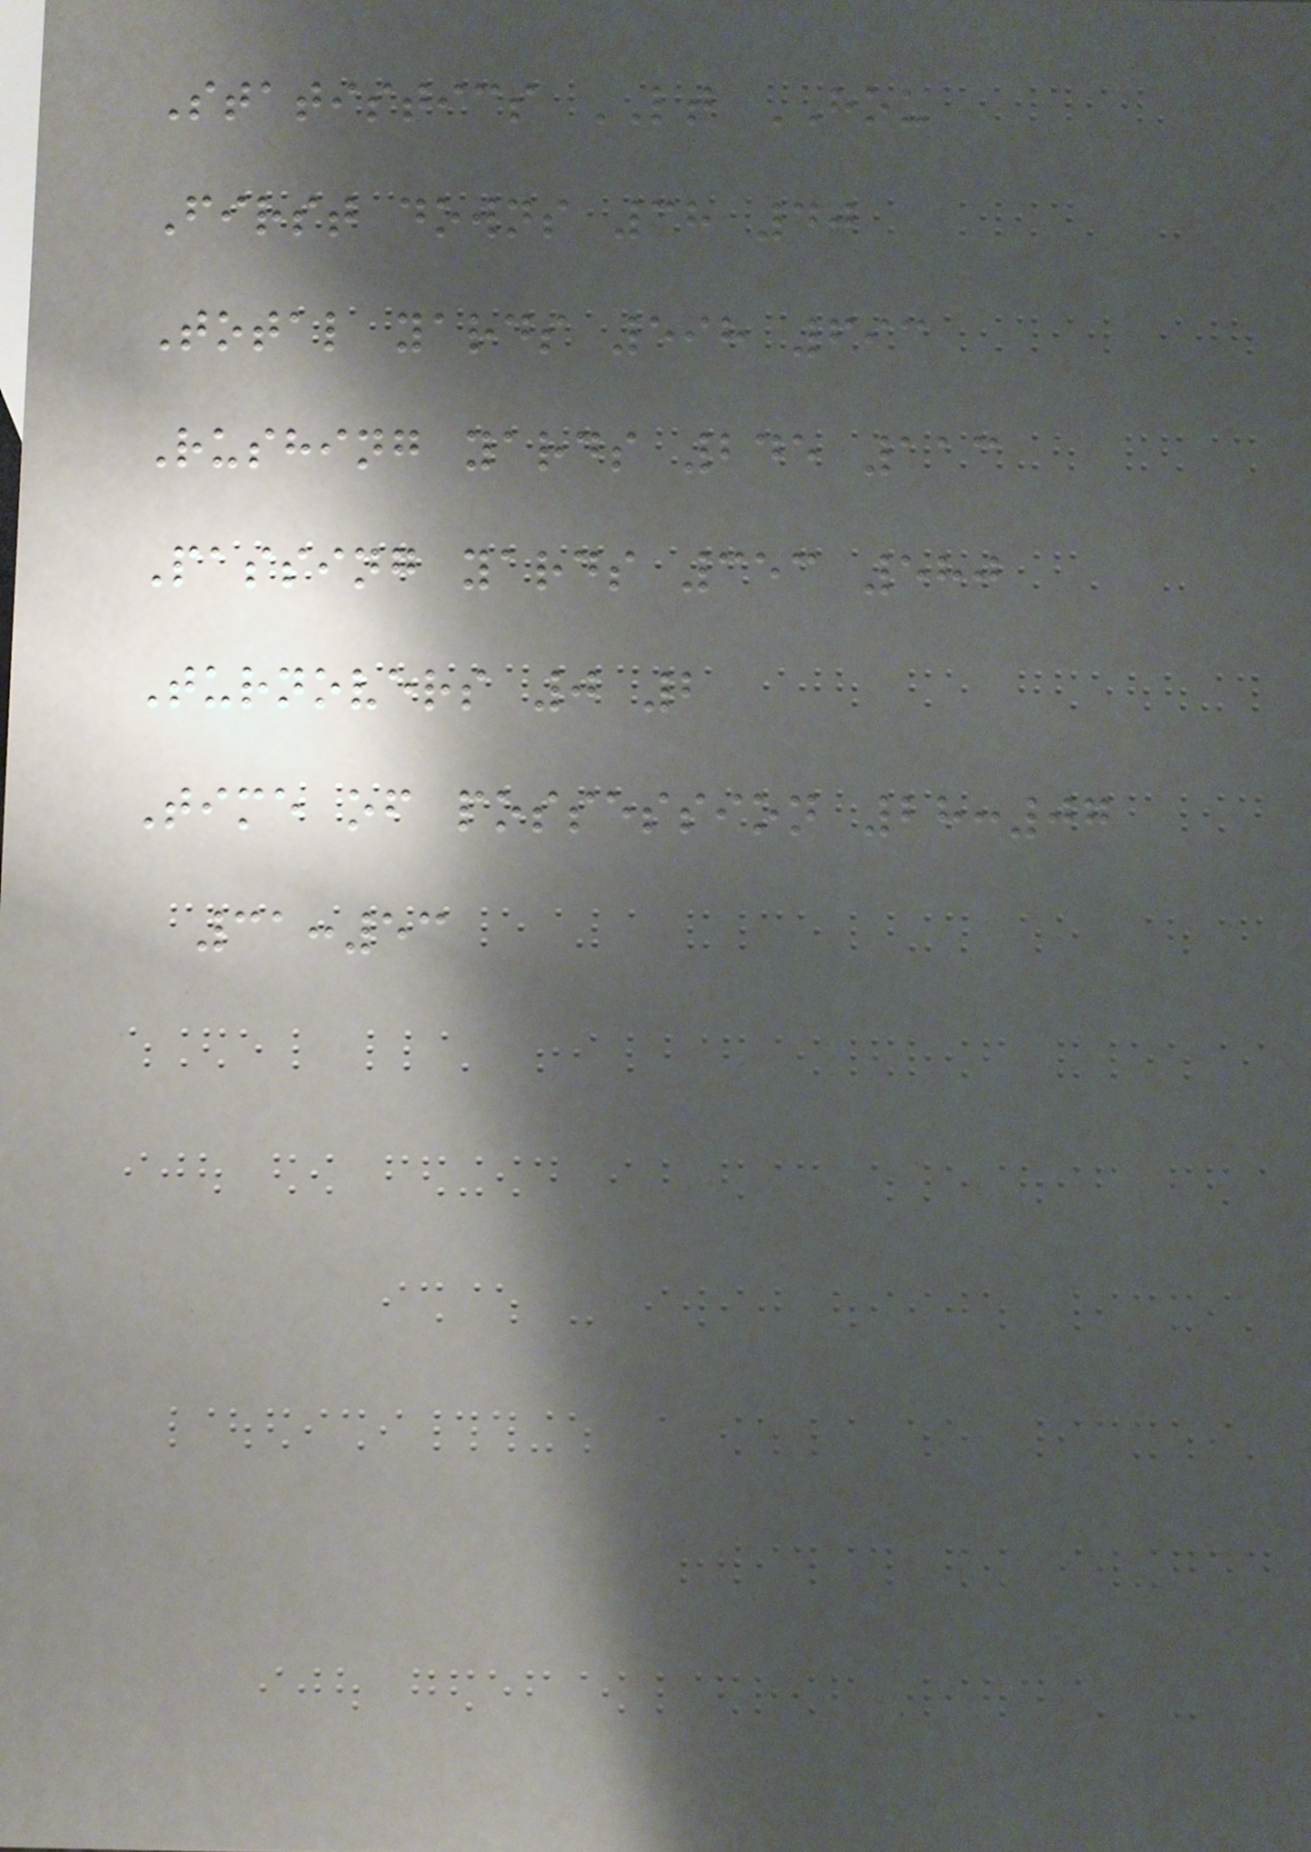Statistics LT HOU
First downs 38 40
Total yards 598 693
Rushing yards 245 113
Passing yards 353 580
Turnovers 0 2
Time of possession 28:07
31:53
